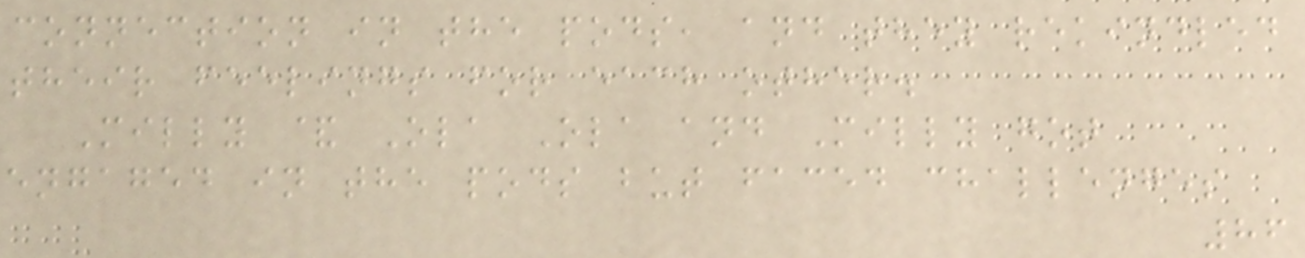connection in the pods, and they rekindled
their feelings for each other.
Milly & Ola Ola and Milly got
engaged in the pods but faced challenges
86
